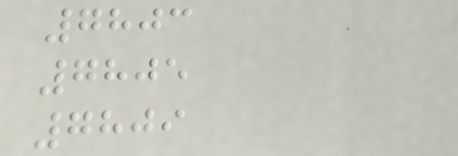7803
7805
7809
